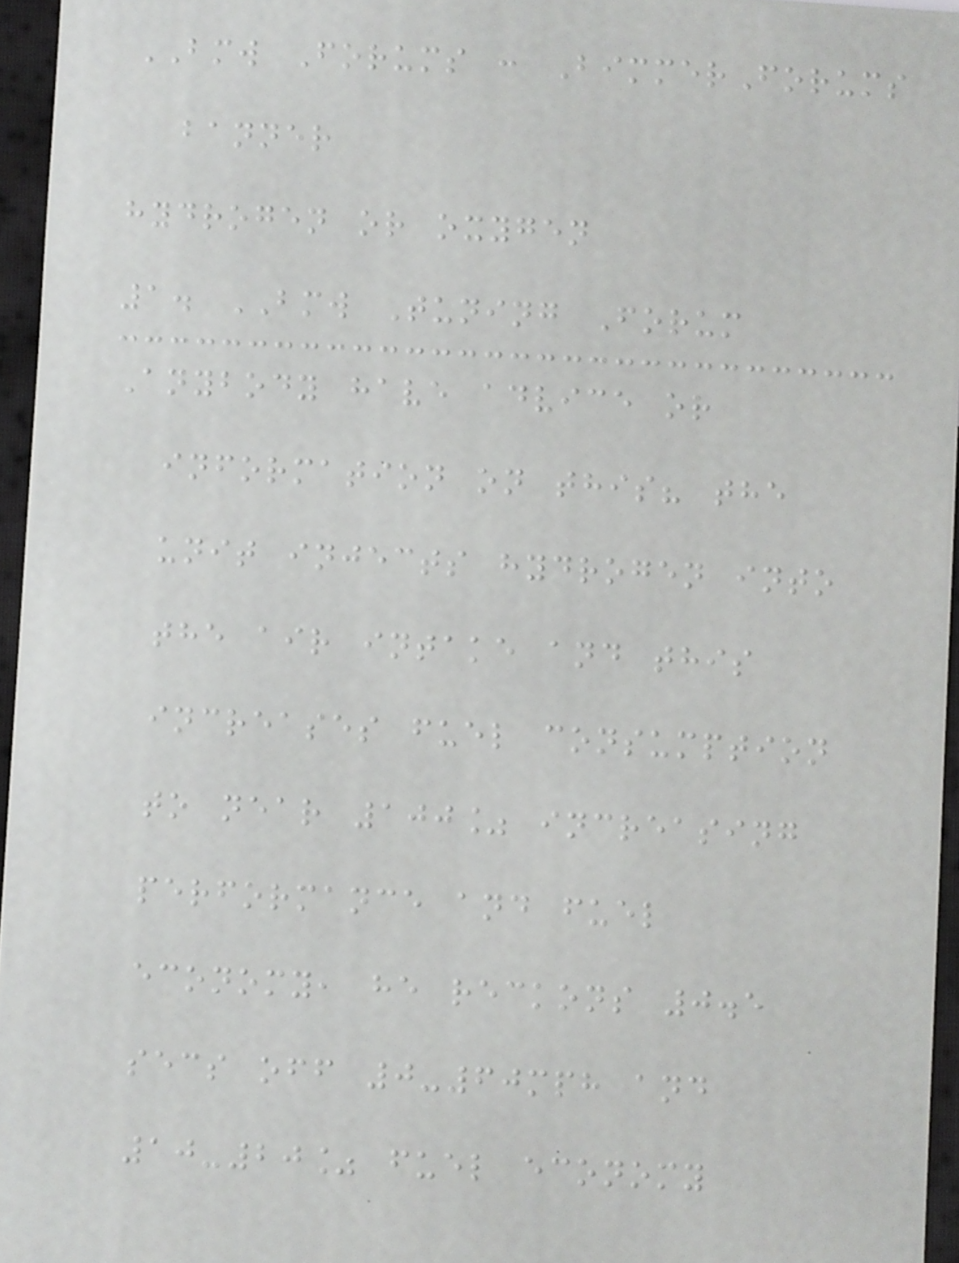BMW Forums : BimmerForums
banner
hydrogen or oxygen
1. BMW Tuning Forum
Anybody have advice or
information on this? the
unit injects hydrogen into
the air intake and this
increases fuel consumption
to near 100% increasing
performance and fuel
economy, he reckons 0.5
secs off 0-60mph and
10-20% fuel economy
